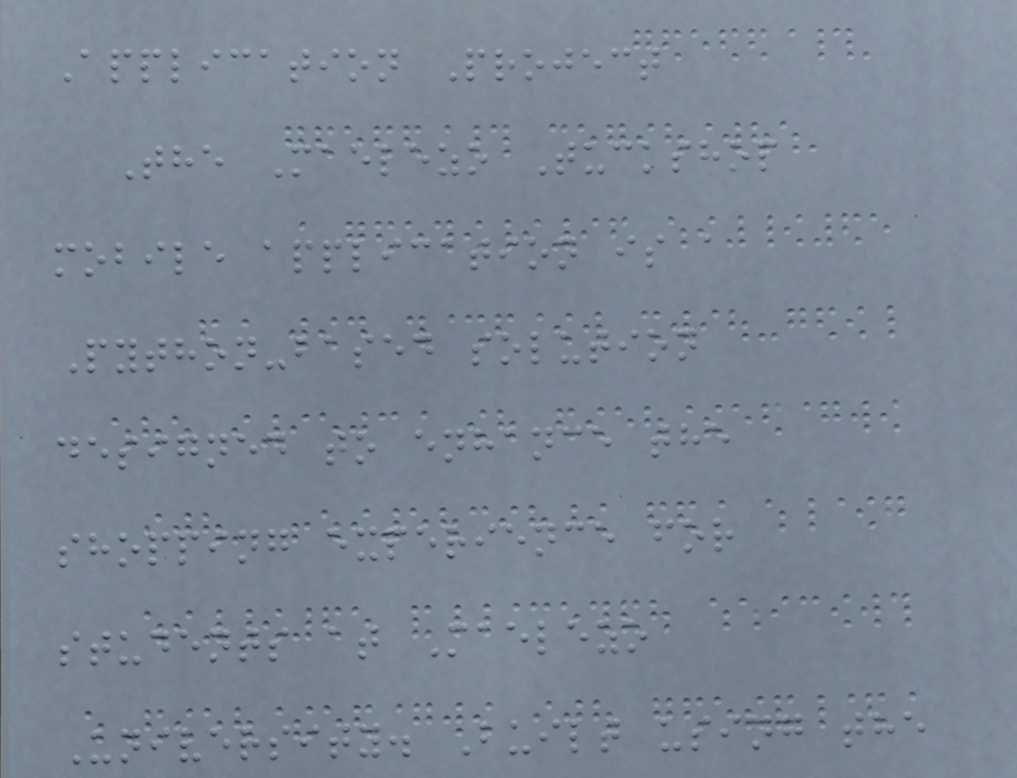Application Project
The Maelezo Tuckshop
mobile application is a
Python-based solution
designed to enhance the
shopping experience for
students at Maelezo
University. Built using the
